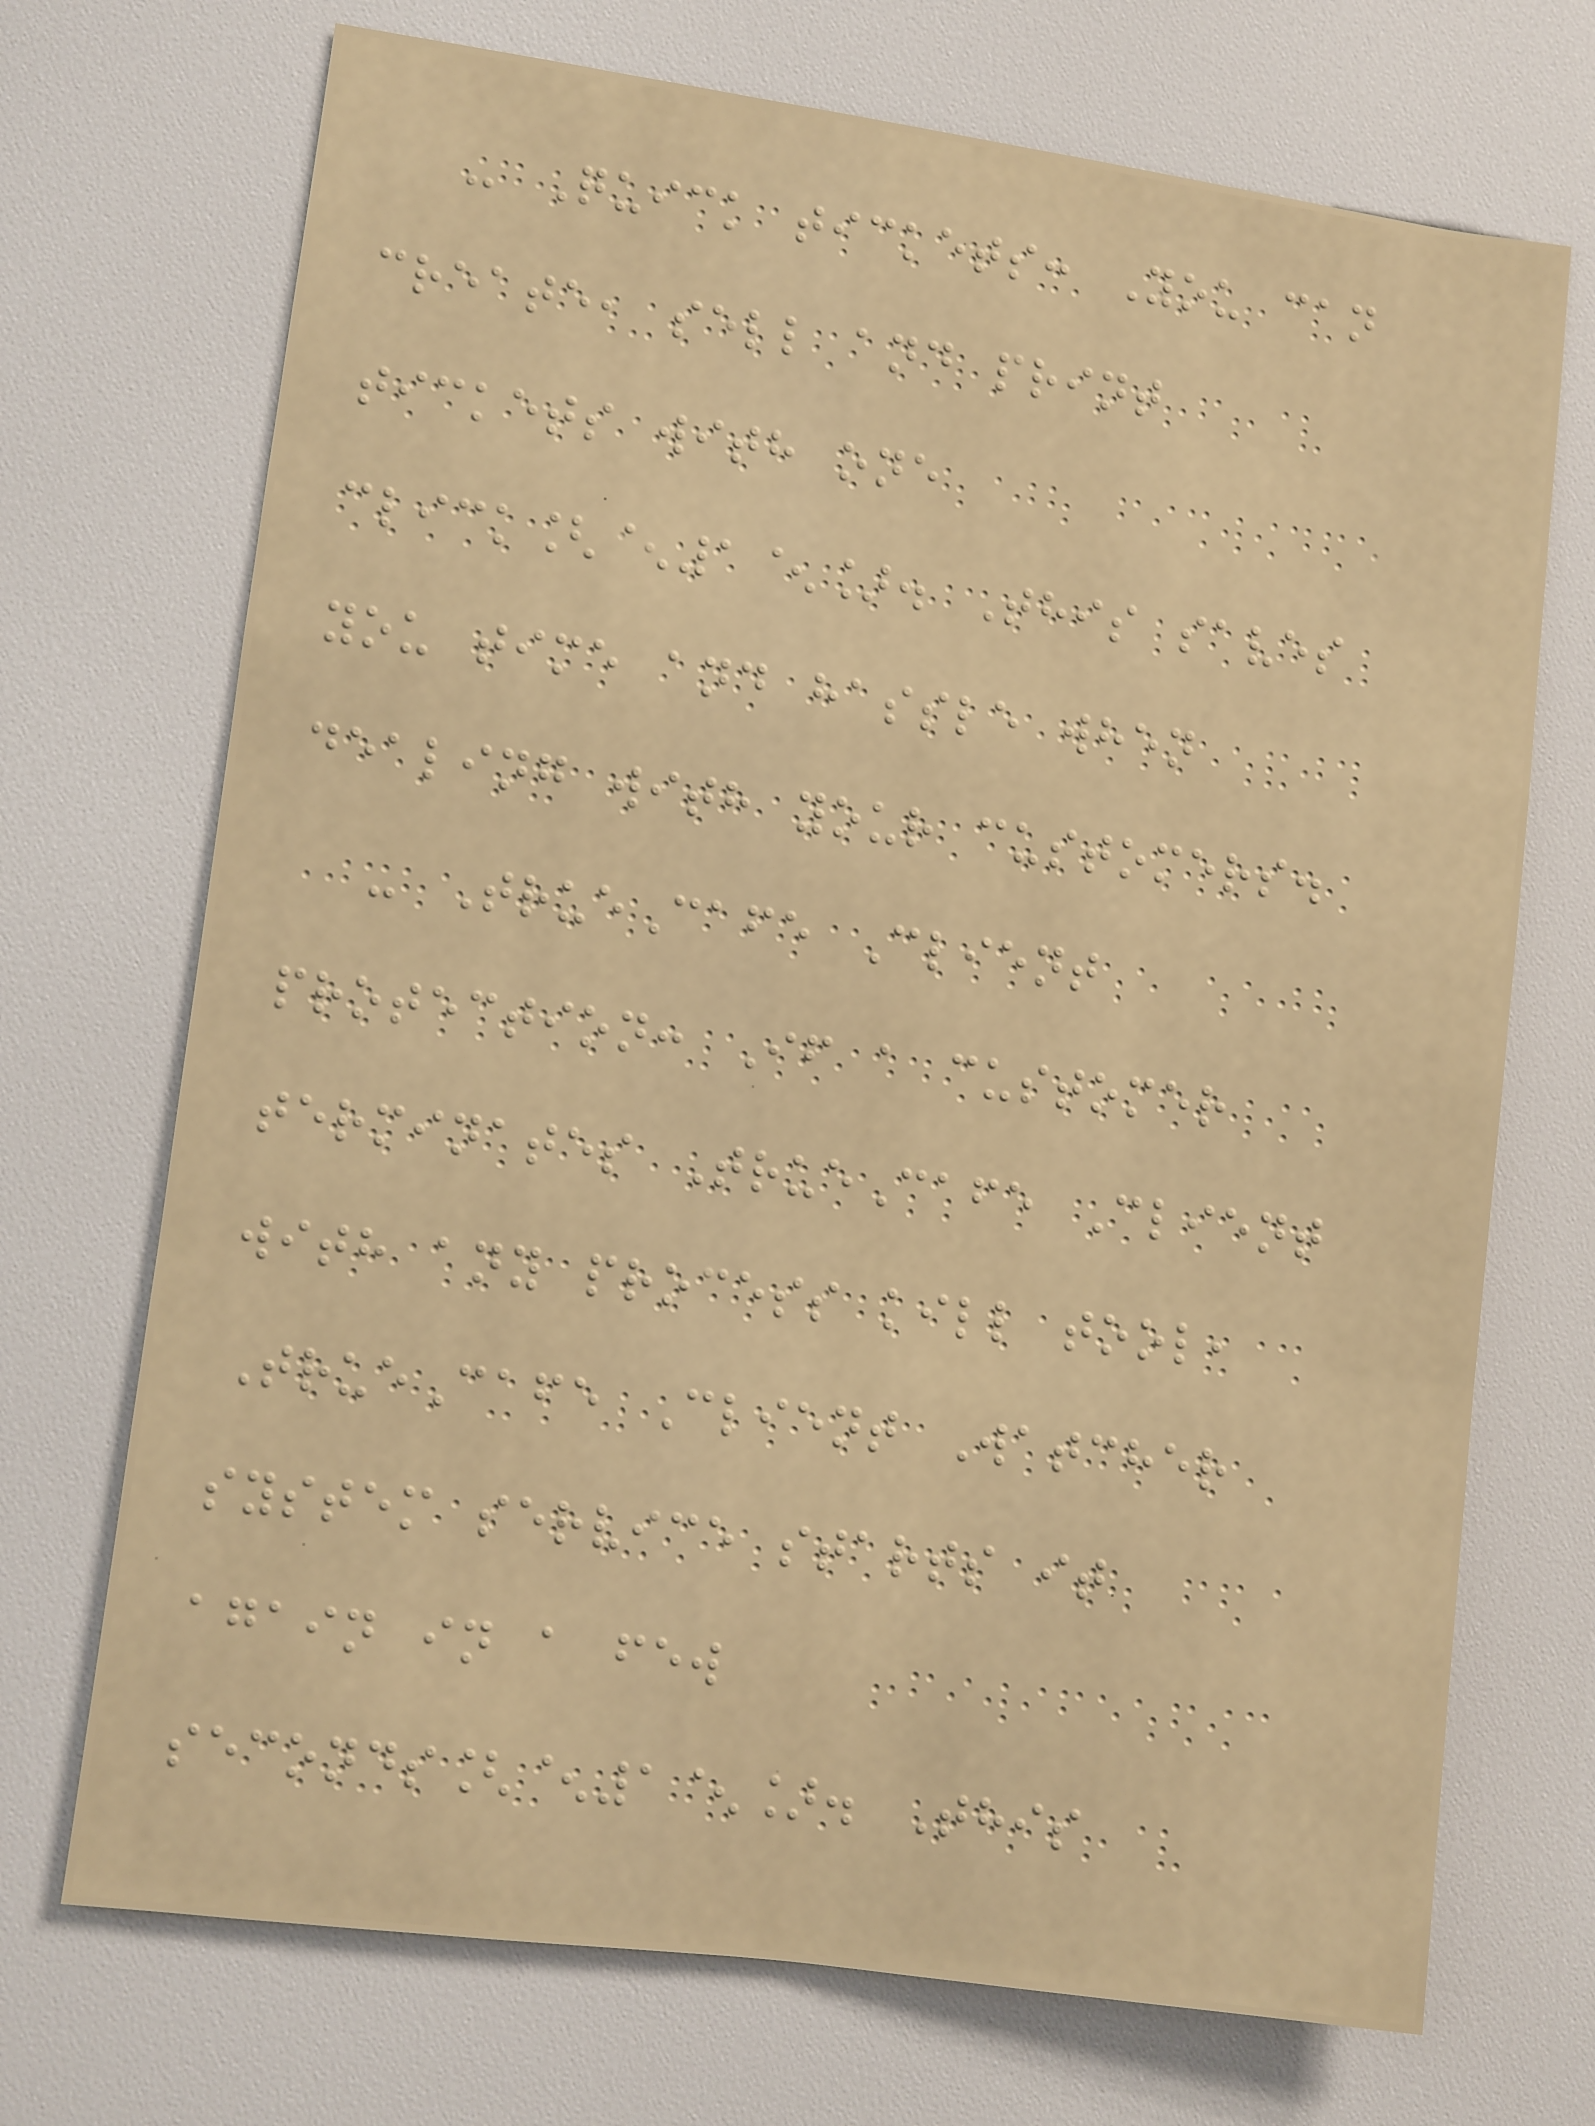- Quick tickets: You can
create, sell and print
tickets with one
click[^1^]. This saves
you time and hassle when
dealing with your customers.
- TrueCafe Client
protection: If a customer
terminates TrueCafe Client
with any process kill tool,
TrueCafe Client Watcher
system service starts it
again in a few
seconds[^1^]. This
